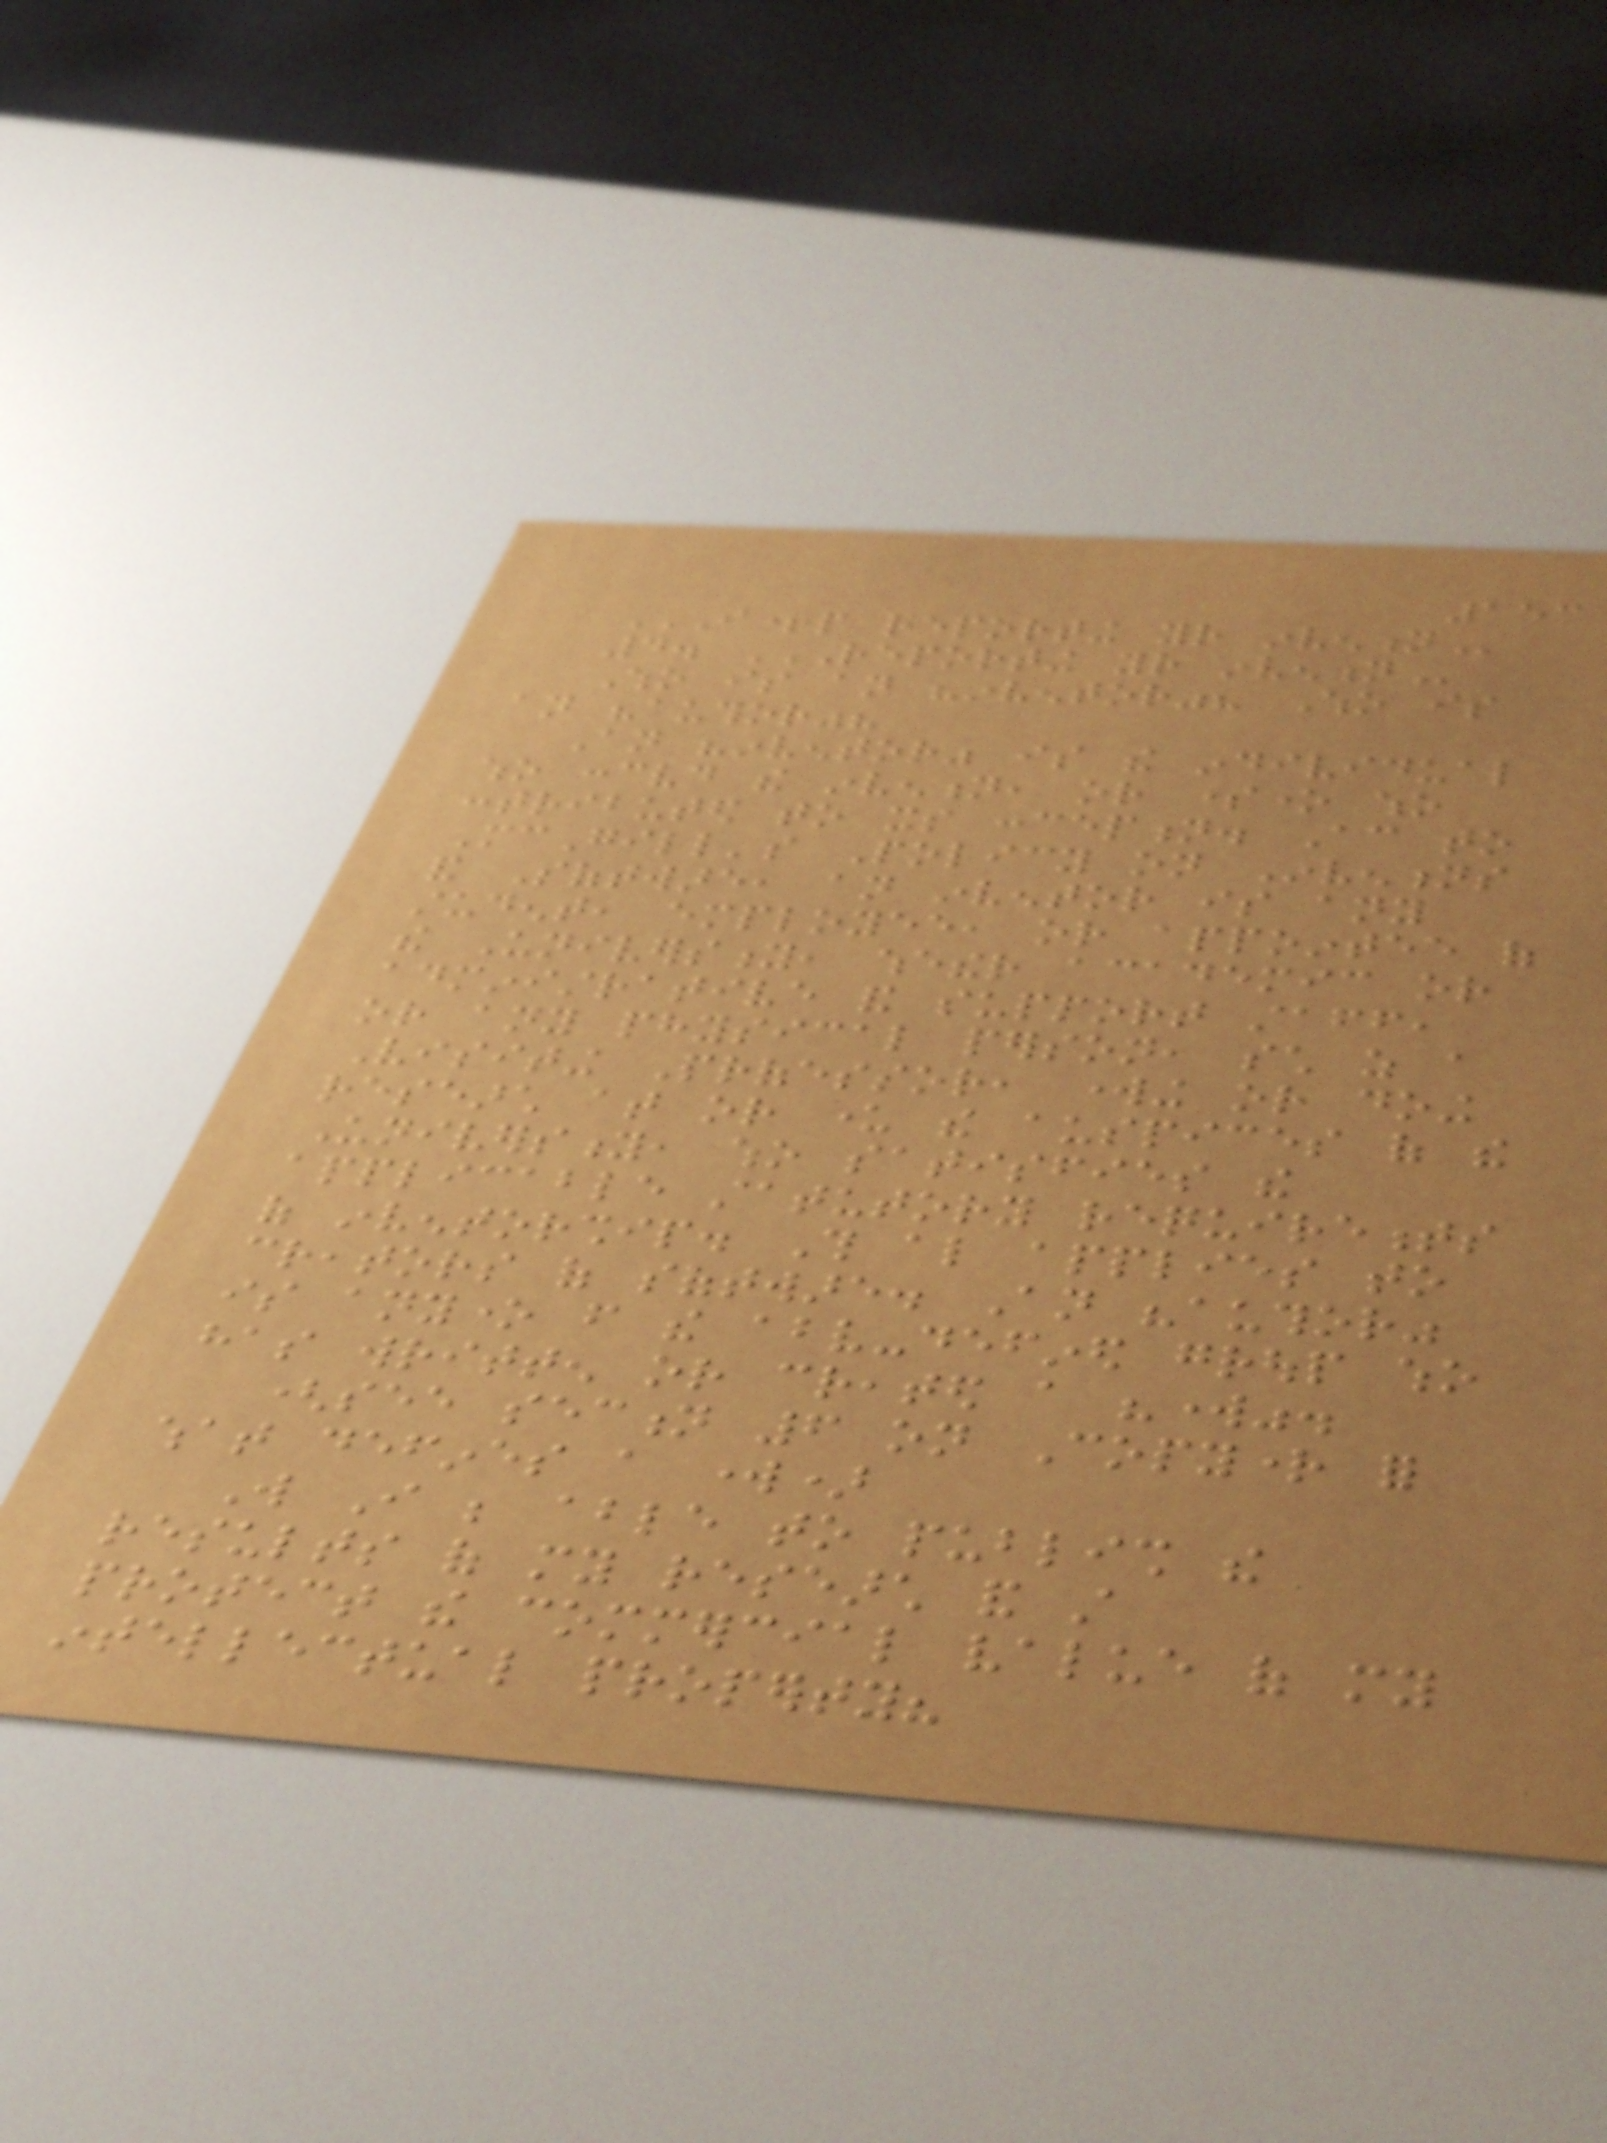153
I+P REPORTING YOUR INVENTION
4. REPORTING YOUR INVENTION
Who is an "inventor"? Who is
an "author"?
An "inventor" is the individual
who conceived the invention, or someone who
contributed to its conception. According to
McGill's Policy on Inventions
and Software, an inventor is any
student, employee, or appointee of
the University, whether academic or
administrative and support staff,
or any physical person, such as a
Visiting Professor, working or doing
research at or under the auspices of the
University, who satisfies the
applicable statutory requirements
of inventorship. This also applies to
creators of software. An "author"
is anyone from the above-defined group who
has written or created a "work".
(see section 6 on Copyright for
what defines a work)
Will I be able to publish the
results of my research and still
protect the commercial value of my
intellectual property?
